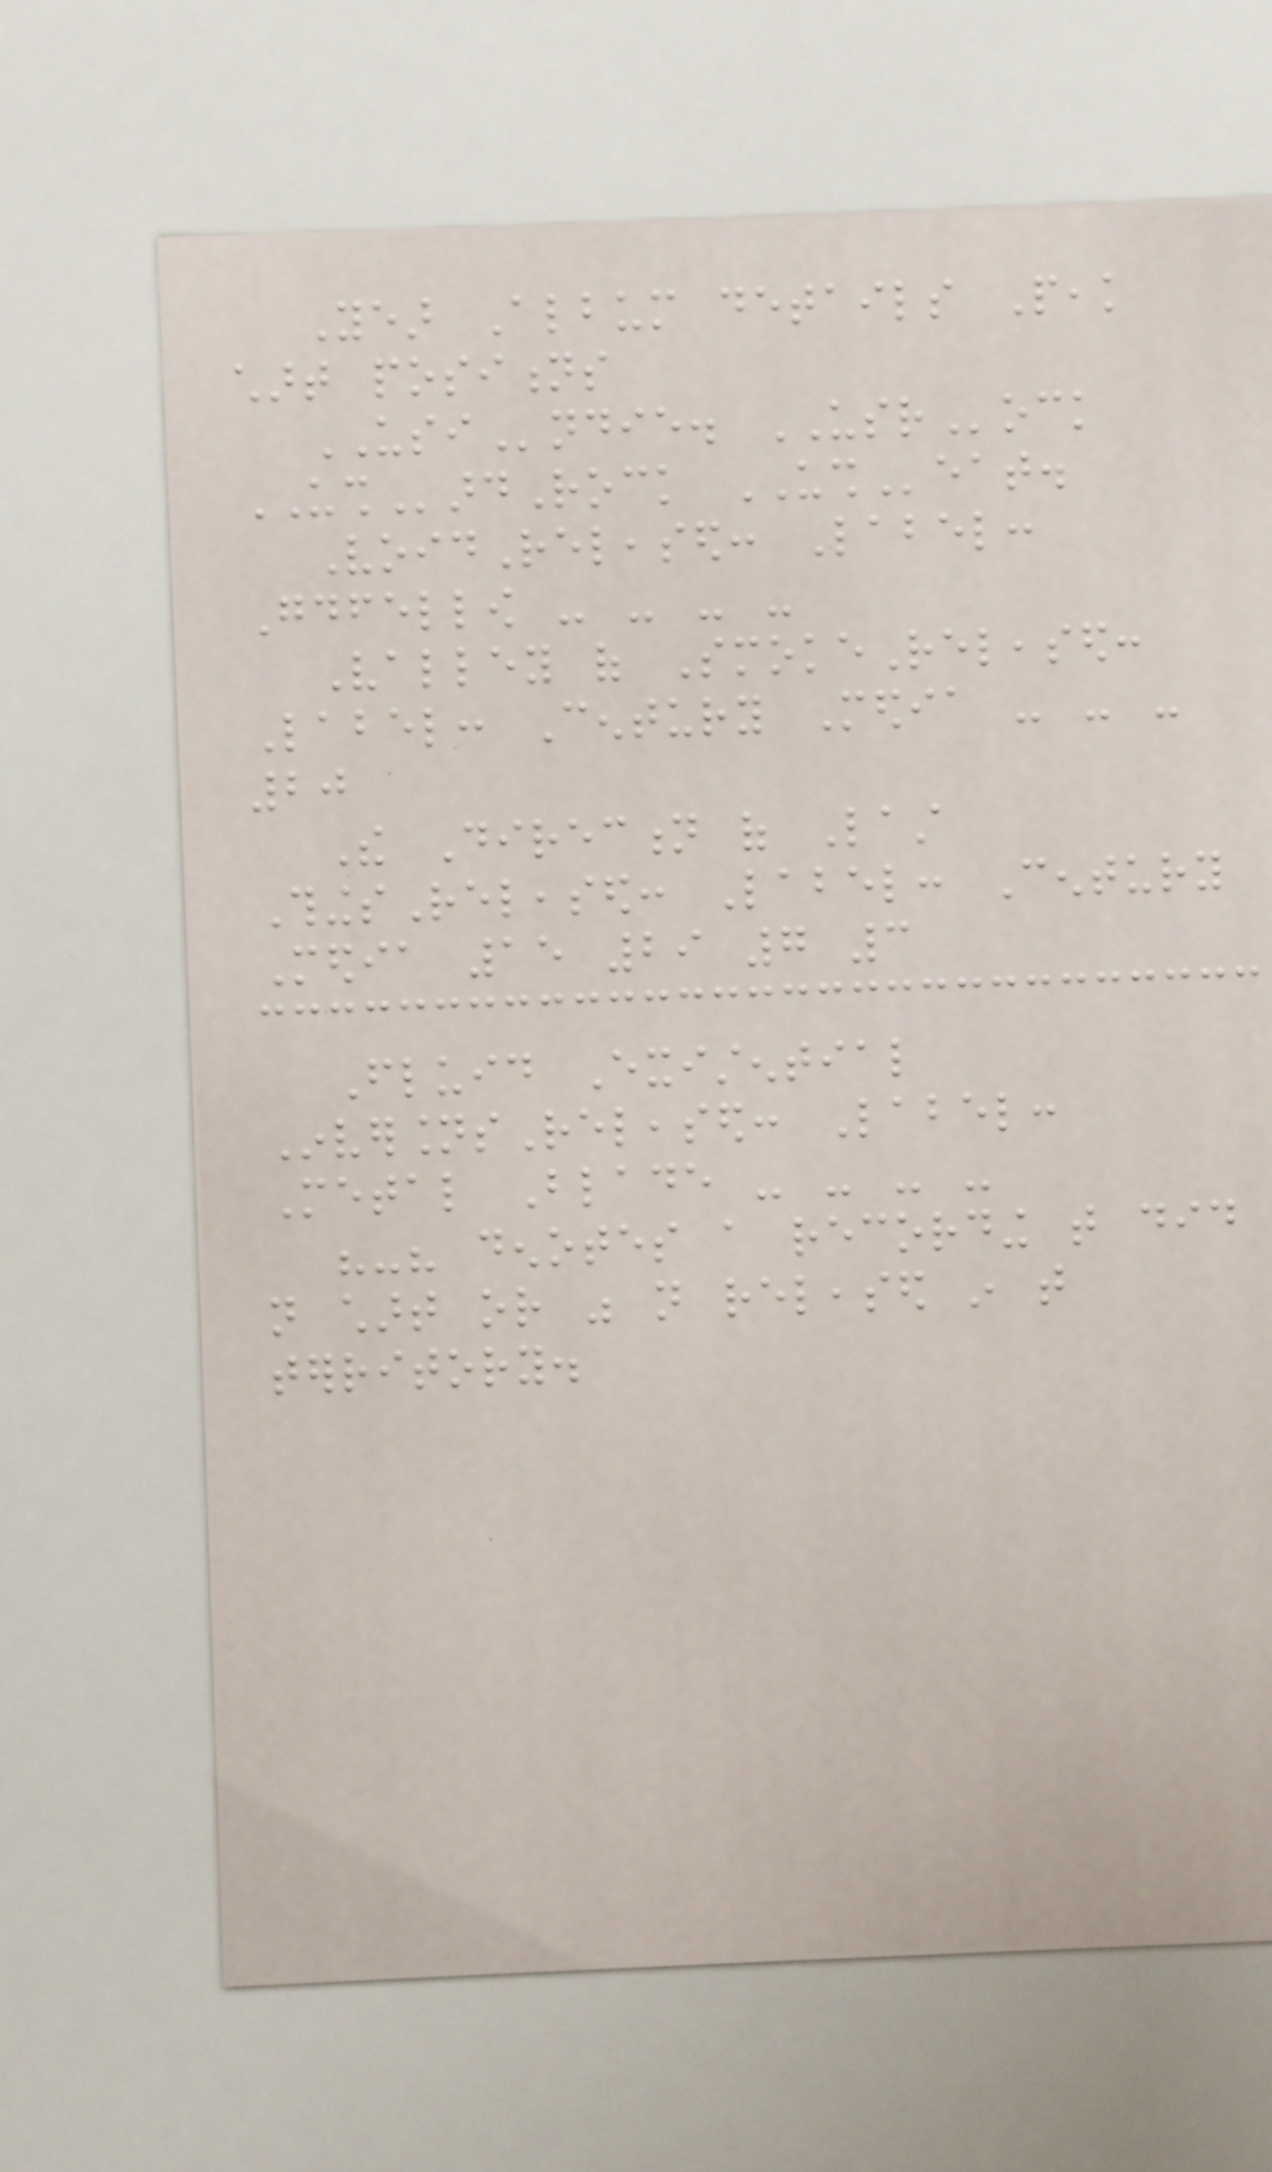Year Album details Peak
chart positions
USIndie. USRock
USHardRock USHeat.
VoidReleased: Label:
Goodfellow - - - -
Valley of SmokeReleased:
Label: Century Media - - -
20
The Direction of Last
ThingsReleased: Label: Century
Media 15 29 7 3
Fluid Existential
InversionsReleased: Label:
Metal Blade - - - -
"-" denotes a recording that did
not chart or was not released in that
territory.
